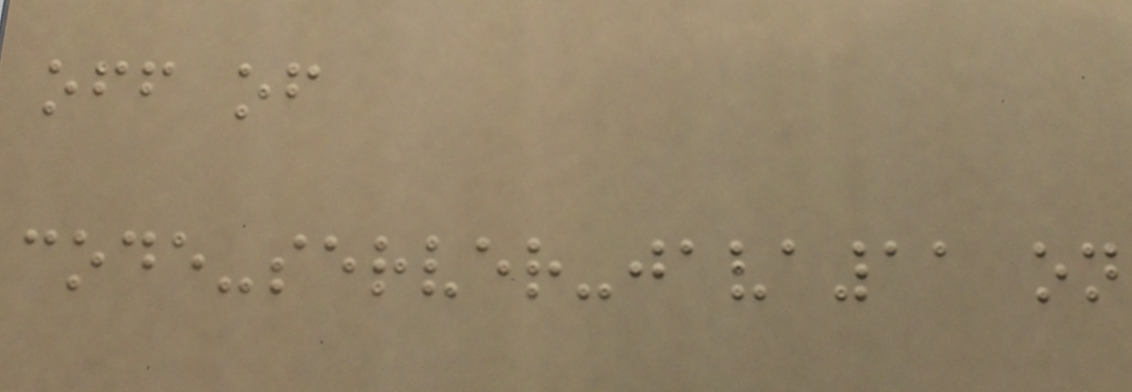off of
code-server-java11 on
